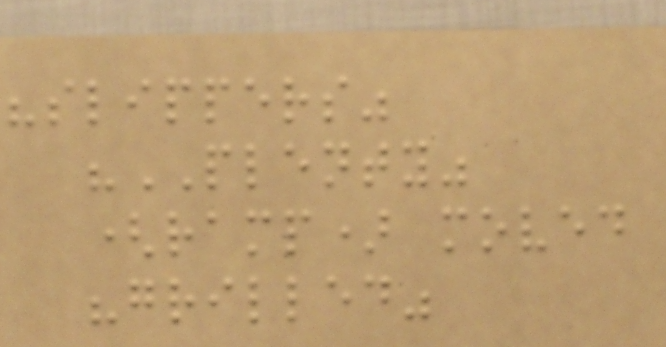"slippers"
"PLENTY"
(ramp) moved
"grilled"
